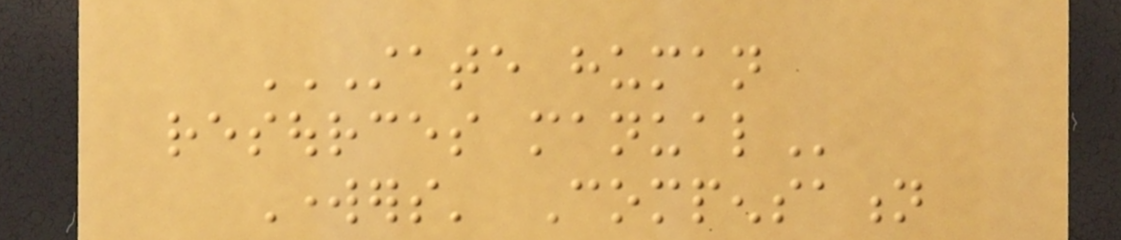STATE HUMAN
RESOURCES MANUAL
Workers' Compensation
